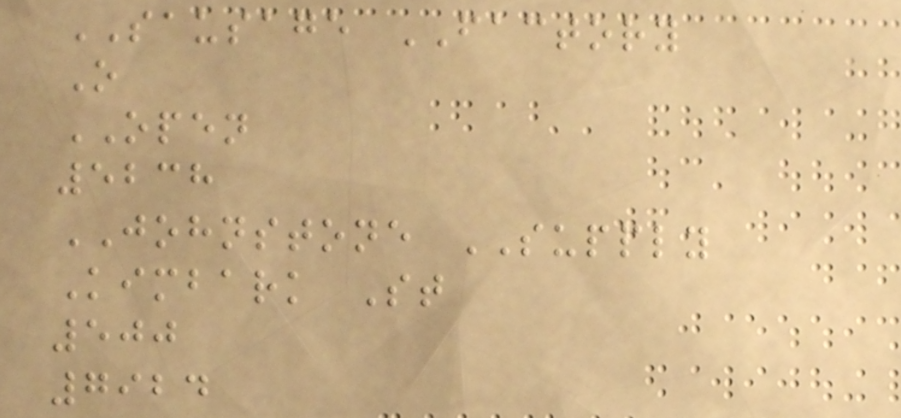SAUSAGE FACTORY
O
OPEN
5238
JOHNSTONE SUPPLY
Kimbark St
500
7924
